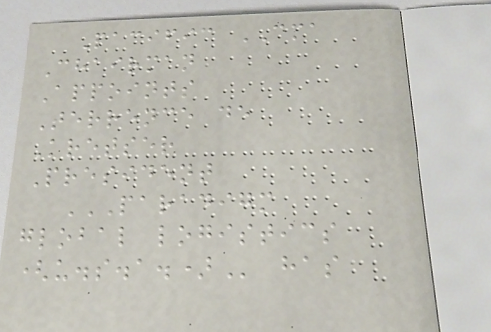Pacific CMA
Chairman
Appoints
Terrence de
Kretser
President
PARADIGM
GLOBAL LOGISTICS
(U.S.A.) has
